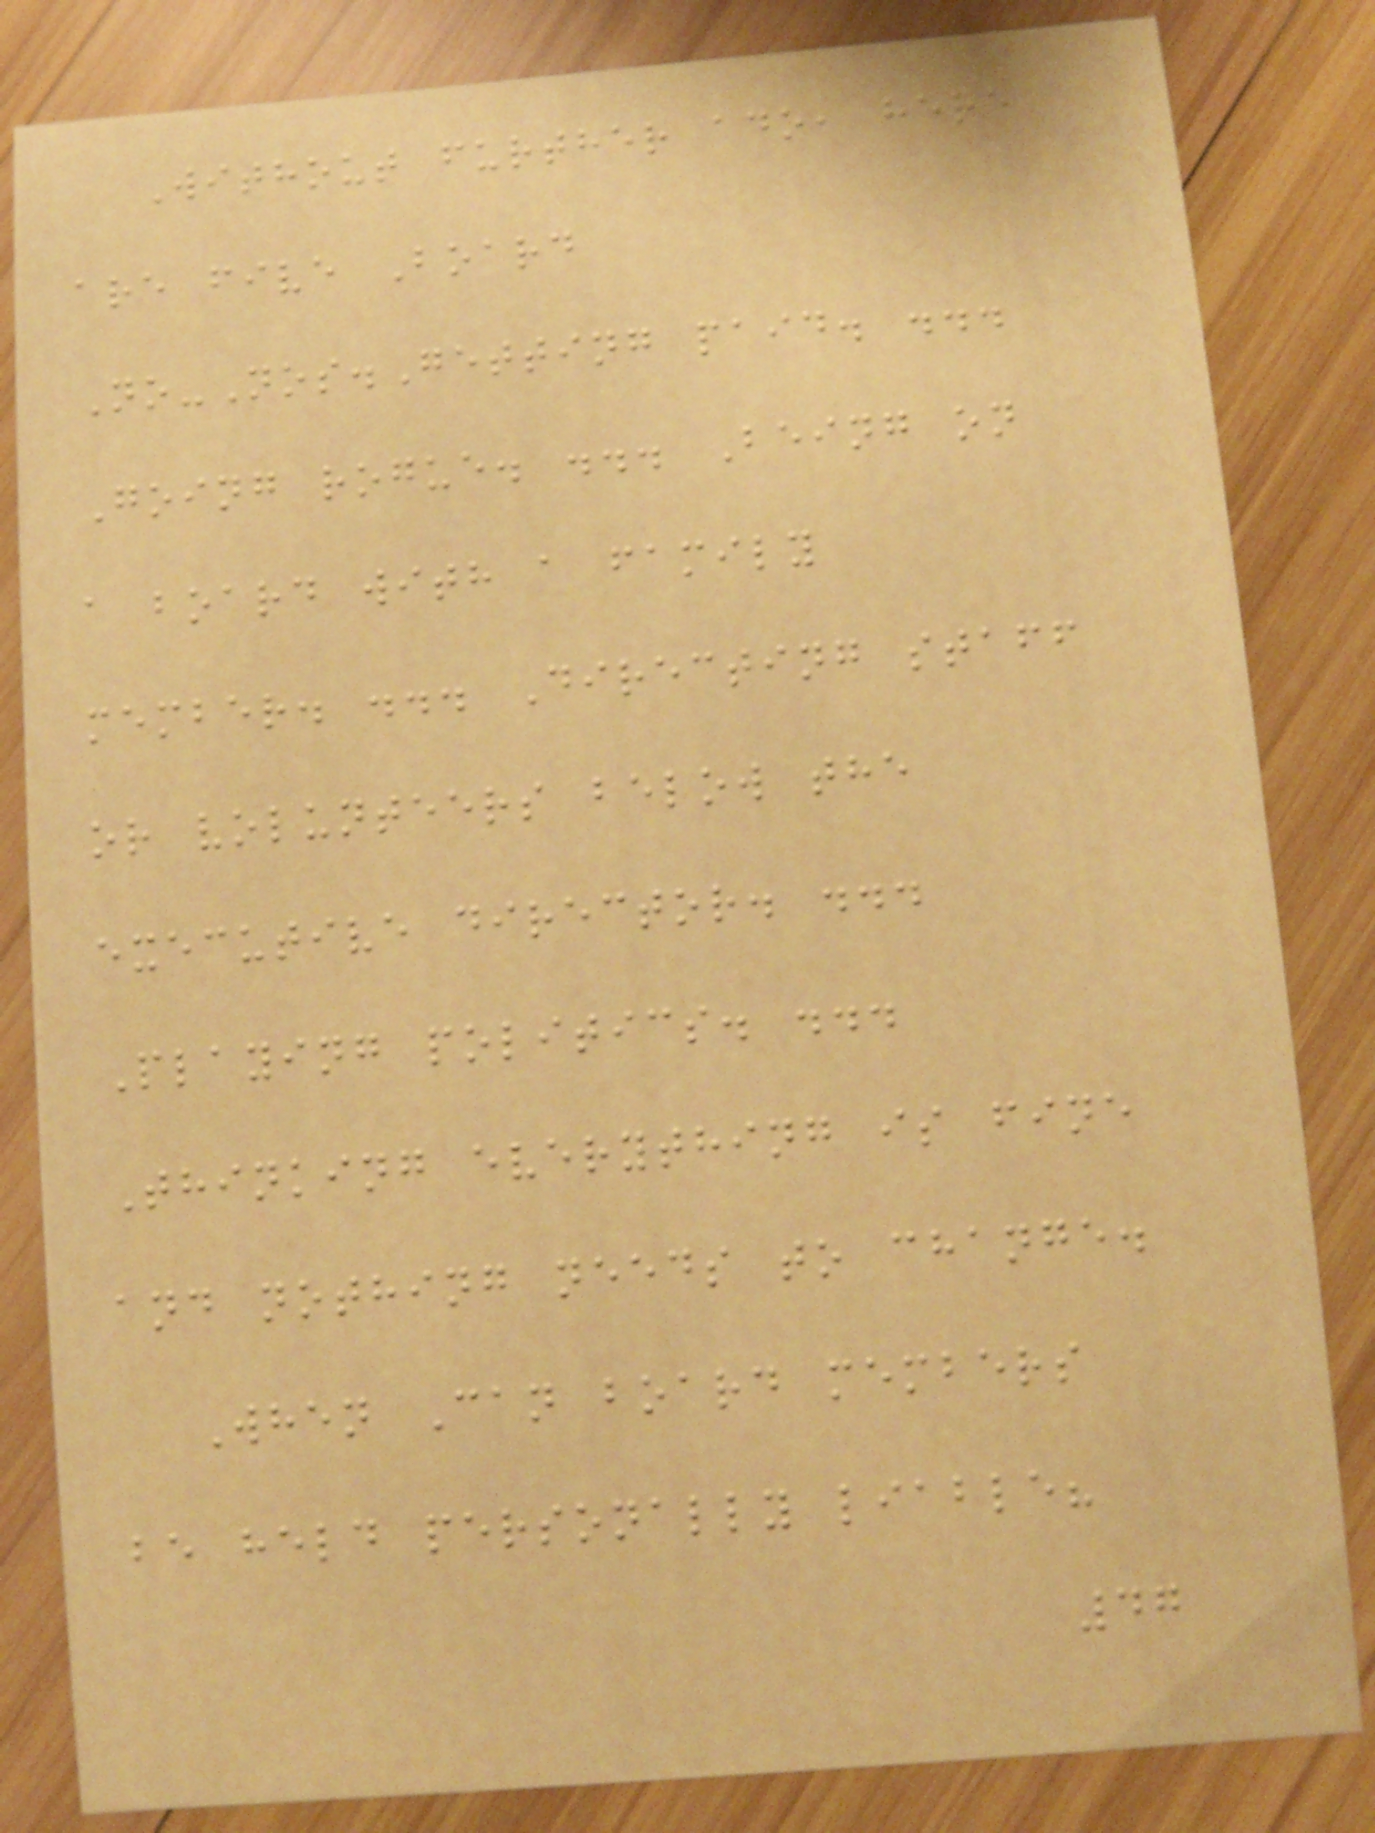Without further ado, here
are five Board
No-Nos.Getting paid. ...
Going rogue. ... Being on
a board with a family
member. ... Directing staff
or volunteers below the
executive director. ...
Playing politics. ...
Thinking everything is fine
and nothing needs to change.
When Can board members
be held personally liable?
47
